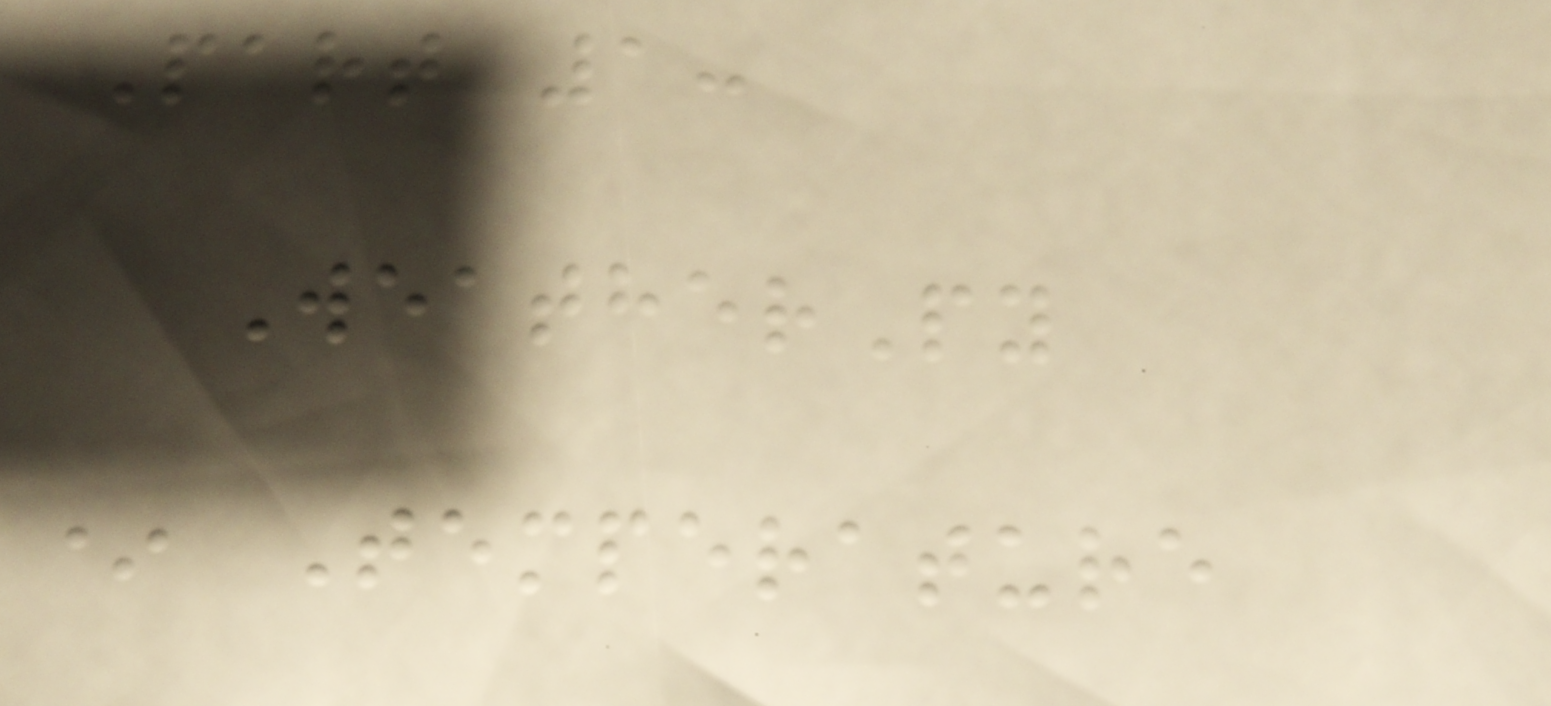Part 1:
WeatherPy
* Temperature
